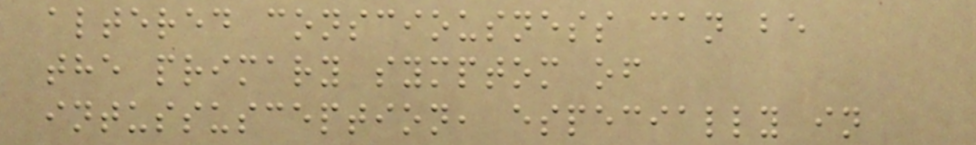altered consciousness can be
the primary symptom of
intussusception, especially in
